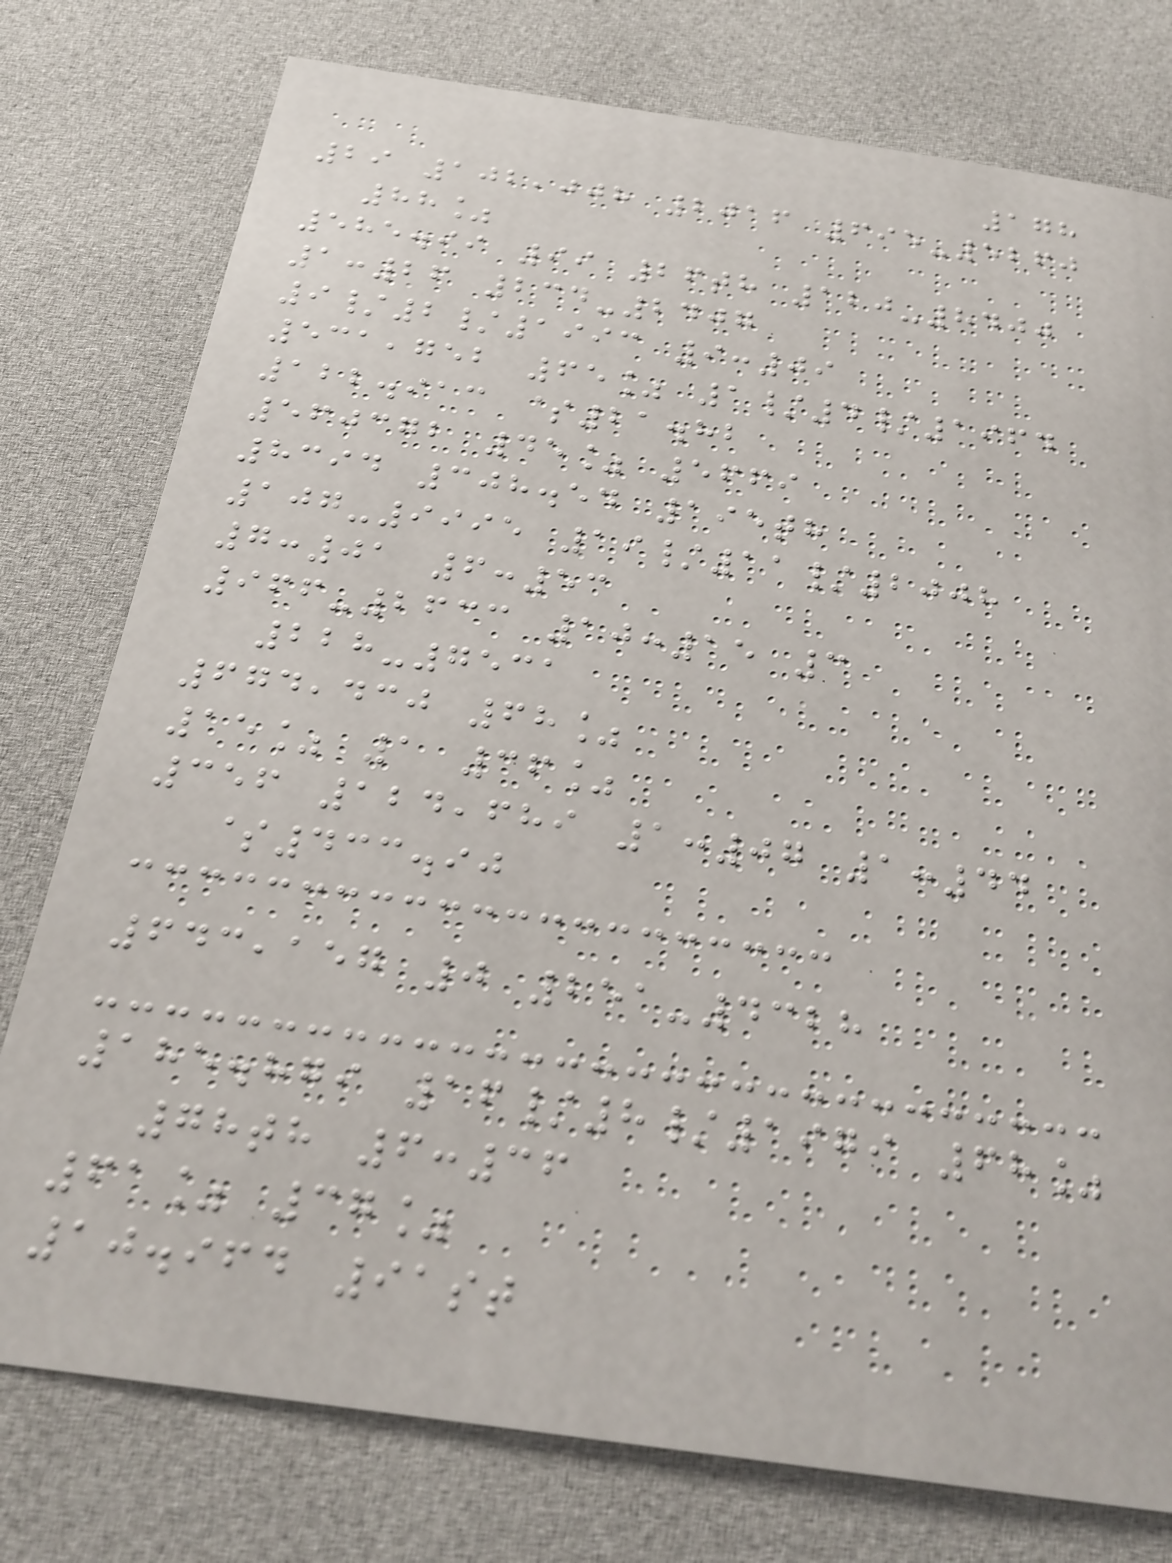178
29 102,008 2016 695-5260
88%
585.99 99 26th 120-8400
1:26 234-2407
9/2/1993 9:09
531,752 65% 1/4/1964
122.913 $21.82
560372 45% 5669
8394 308.54 195th
107-9995 19/11/2008
7:01 6:53
966-2633 10:15 3
228-7531
674,430 68%
15% 1 36%
356 124,689 1:07 1:44
$433.90
643,157 0 251-4328
185.879 16/8/1979 68%
78th 6:36
61% 37%
10.964 91st
